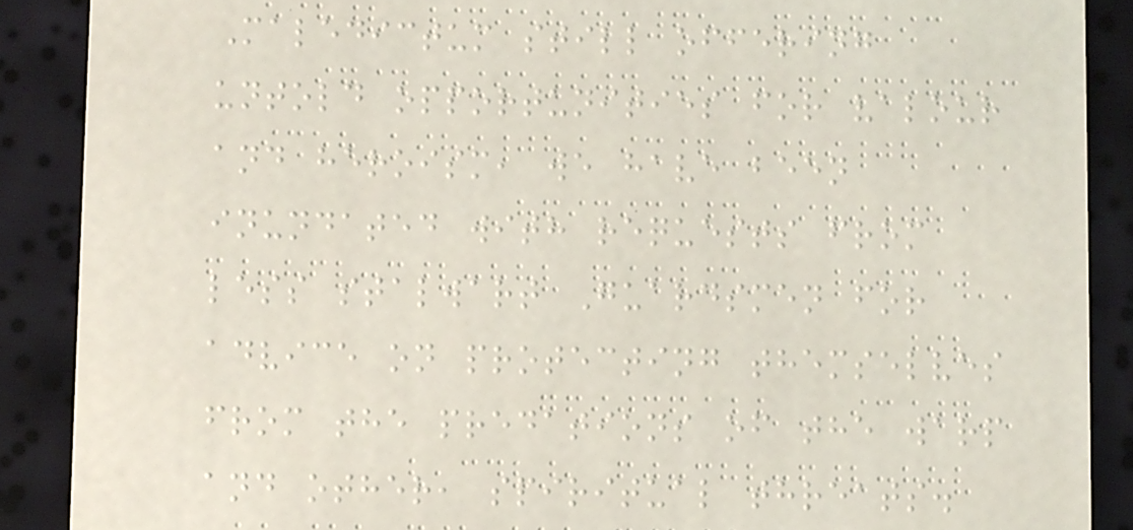Maledictum still offering
untold opportunities for valour
and heroism, we have been
inundated with requests from
less stalwart Guardsmen for
advice on protecting themselves
from the predations of the warp
and other, spiritual threats.
